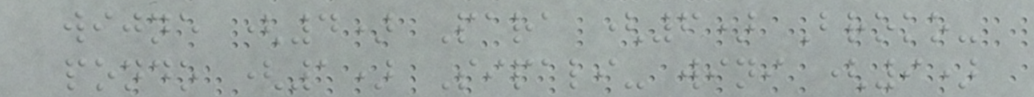wijne (4) Para (6) Broko-
pondo (1) Sipali- wini (9)
